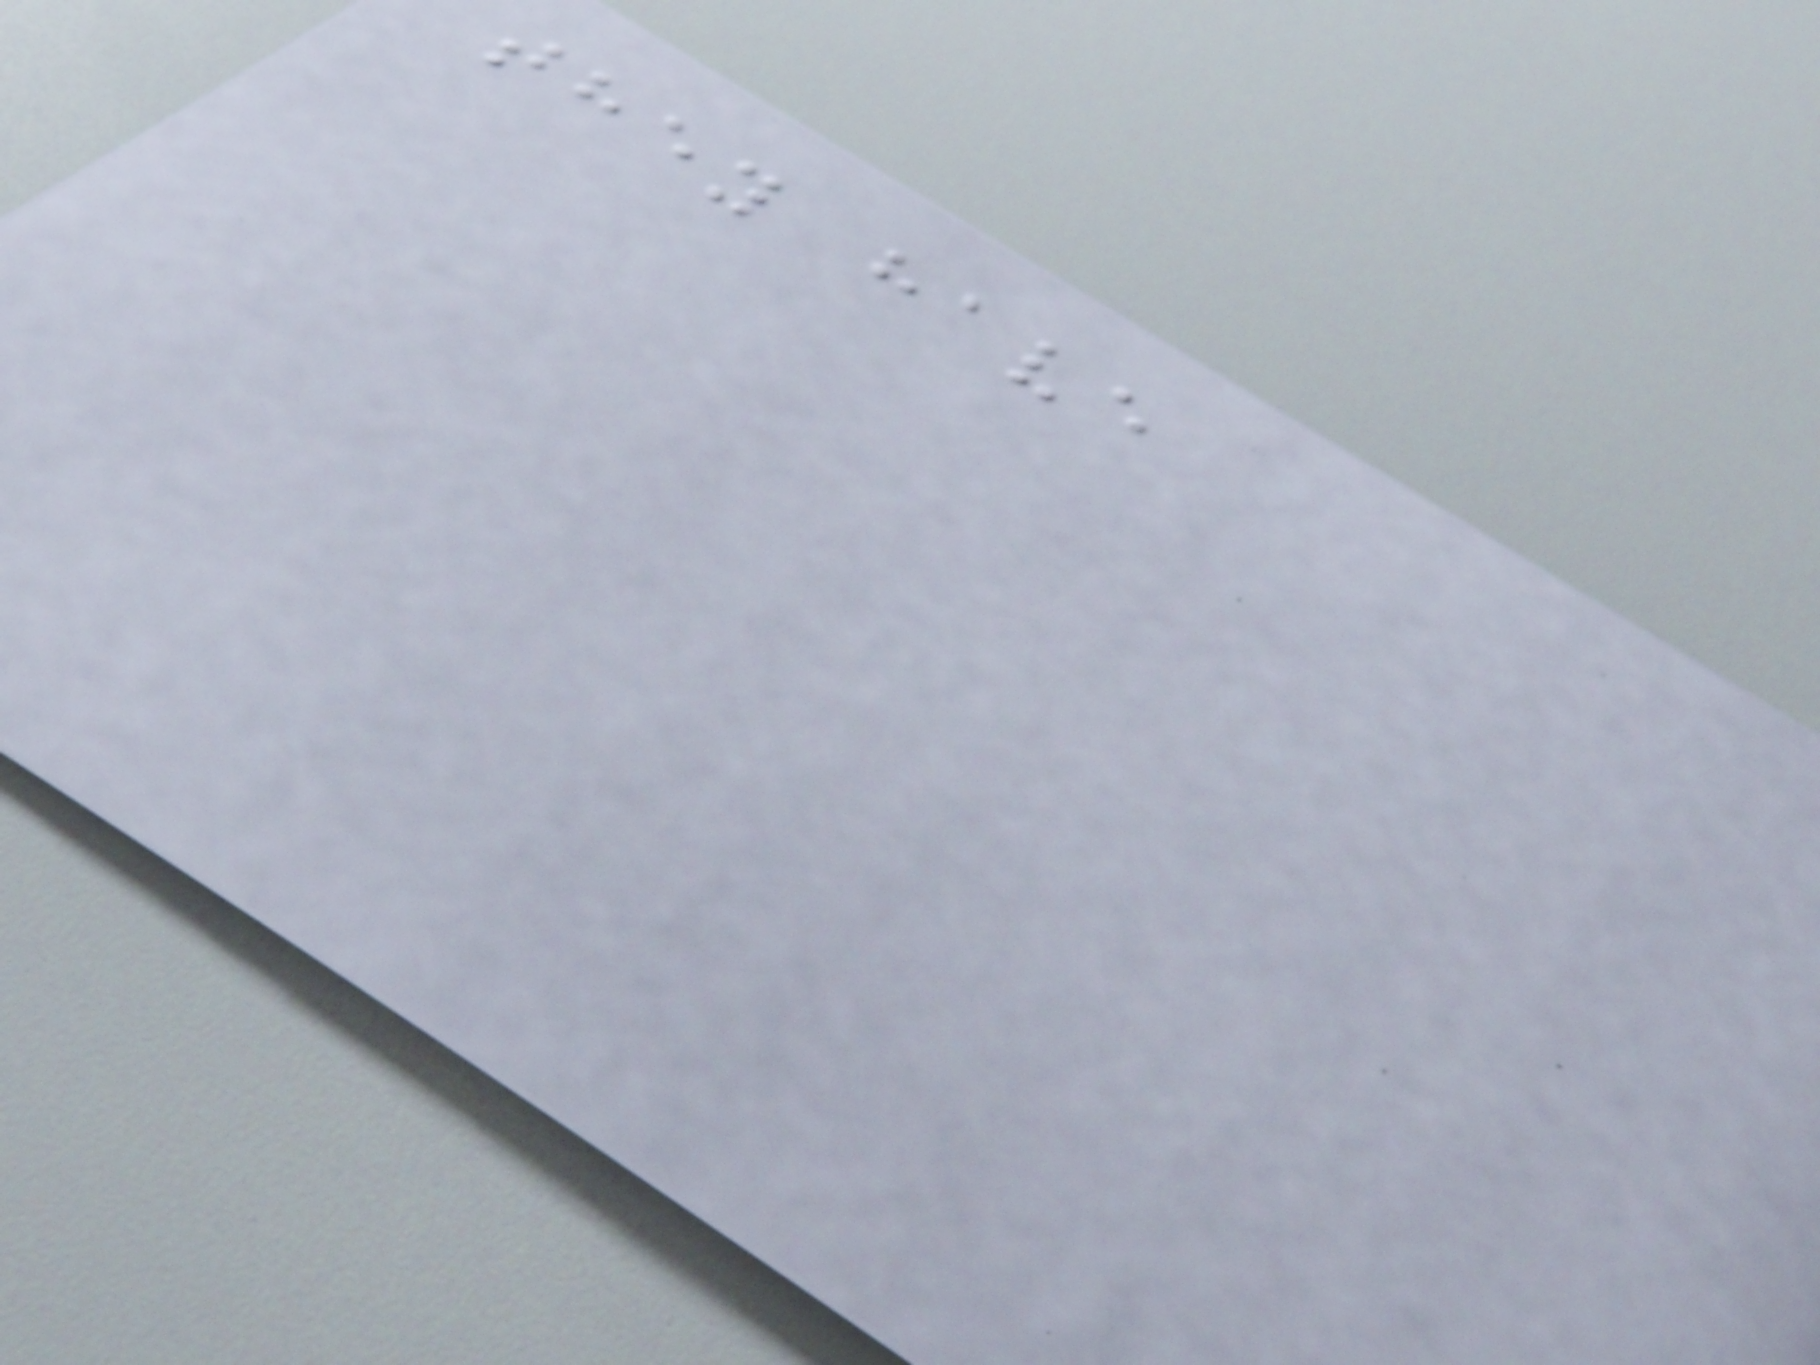they have
